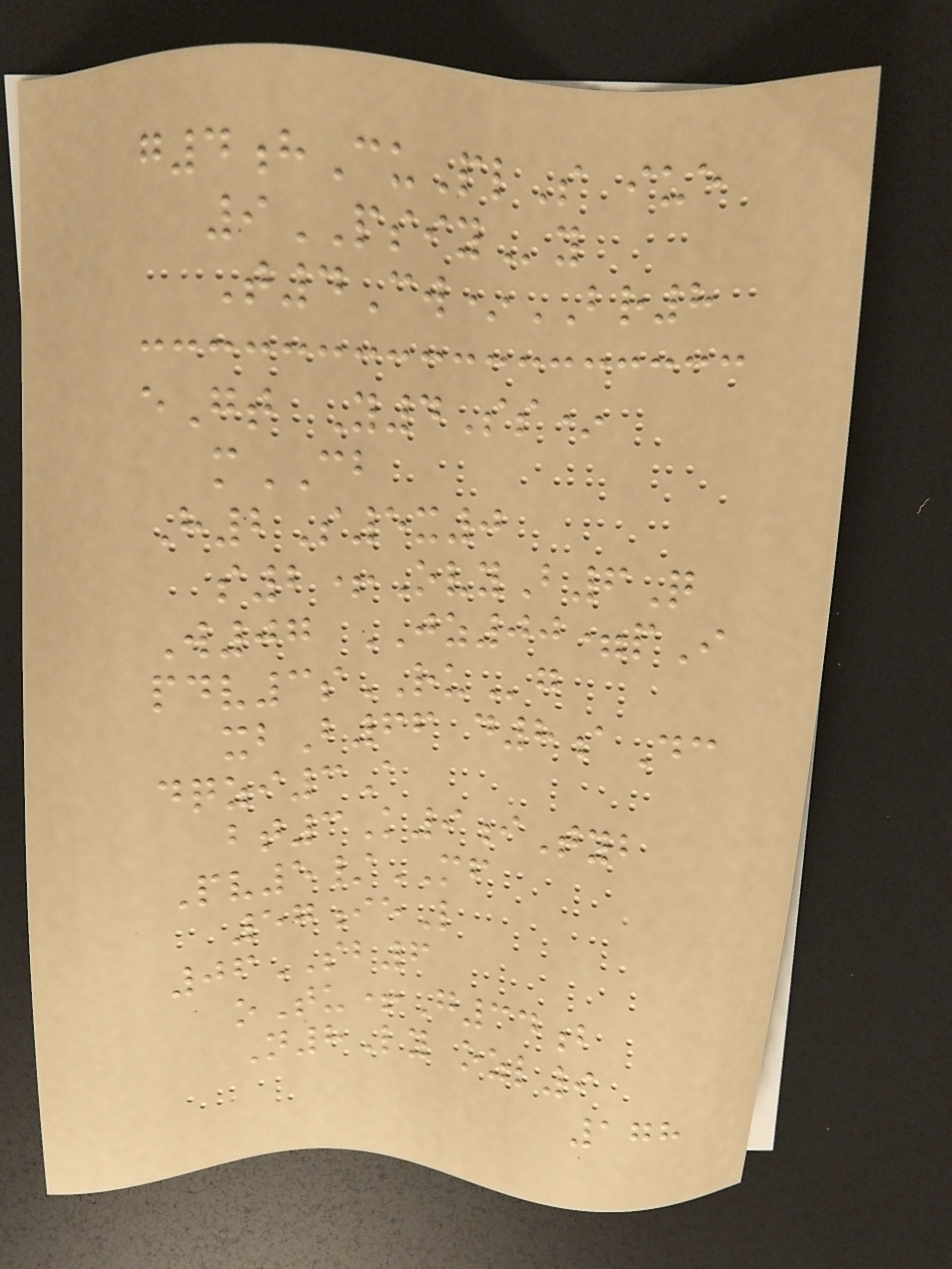g4hCuPlS iue
9PSIYy
T4Cw*BR8
eGt Y4Ss*
mCB
H2S5x0
s2+OvyB6Q
W07 JZ00=pI
pdv3sRUg
xbB66 d8aDc
dqzi3A
bt3K9iTyb
Pv5/MF
57ieL
06SB6
oTu+G34b
N8Ly ozl9
178
